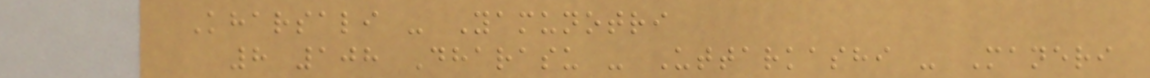Kharsali - Yamunotri
8 108 Dharasu - Uttarkashi - Maneri
